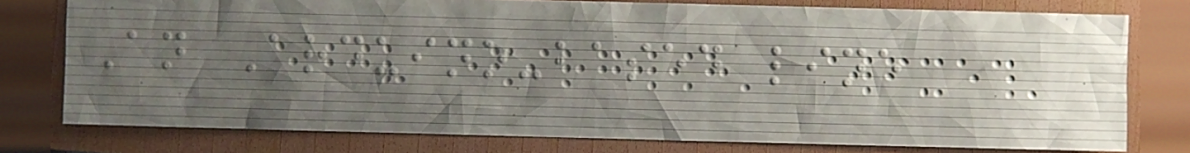An Arduino-based line
